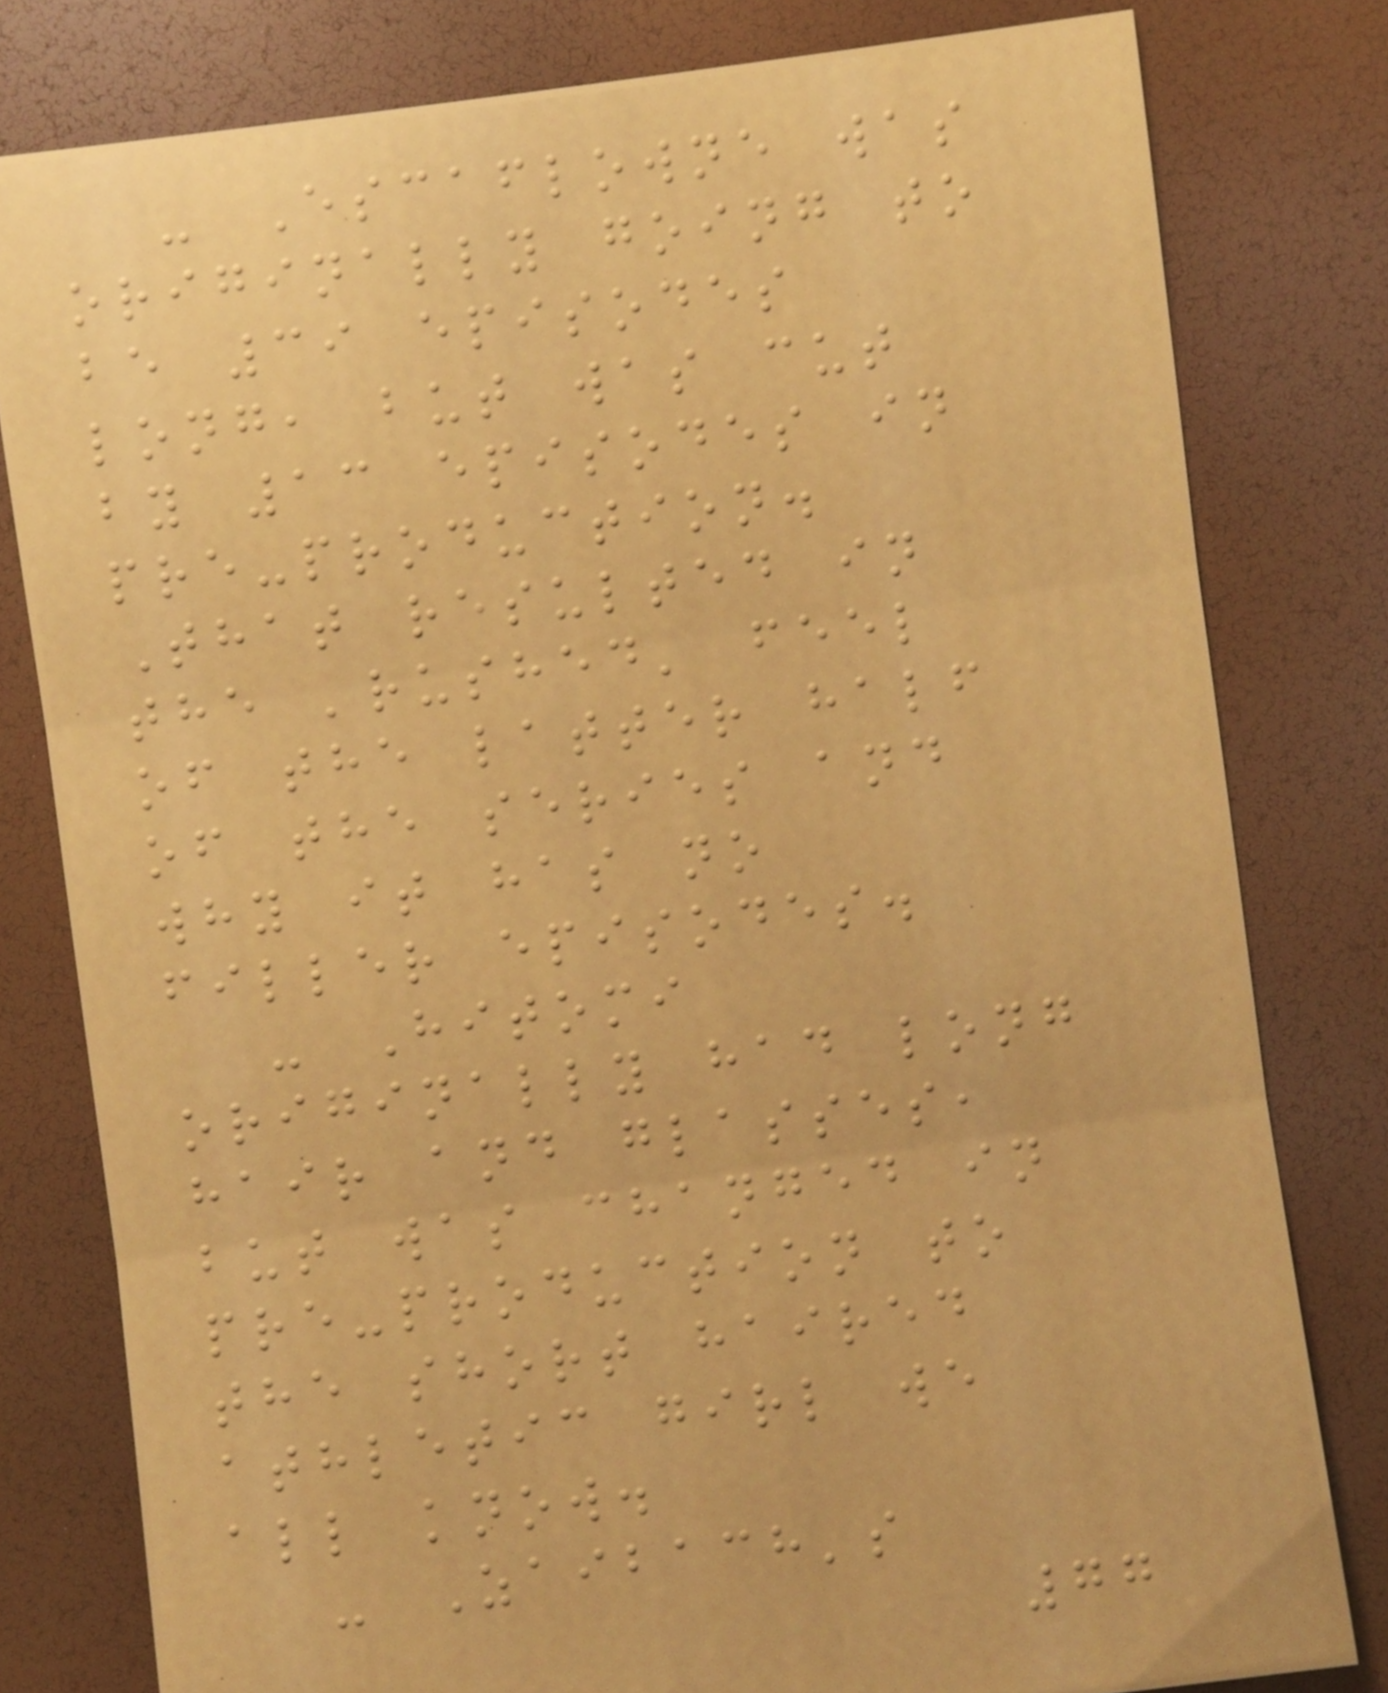- Escaflowne was
originally going to
be 39 episodes
long, but was cut
by 13 episodes in
pre-production.
That resulted in
the 'rushed' feel
of the latter half
of the series and
why it has no
filler episodes.
- Hitomi
originally had long
hair and glasses,
but was changed in
pre-production to
the short haired
athletic girl we
all know.
- Zaibach's
77
